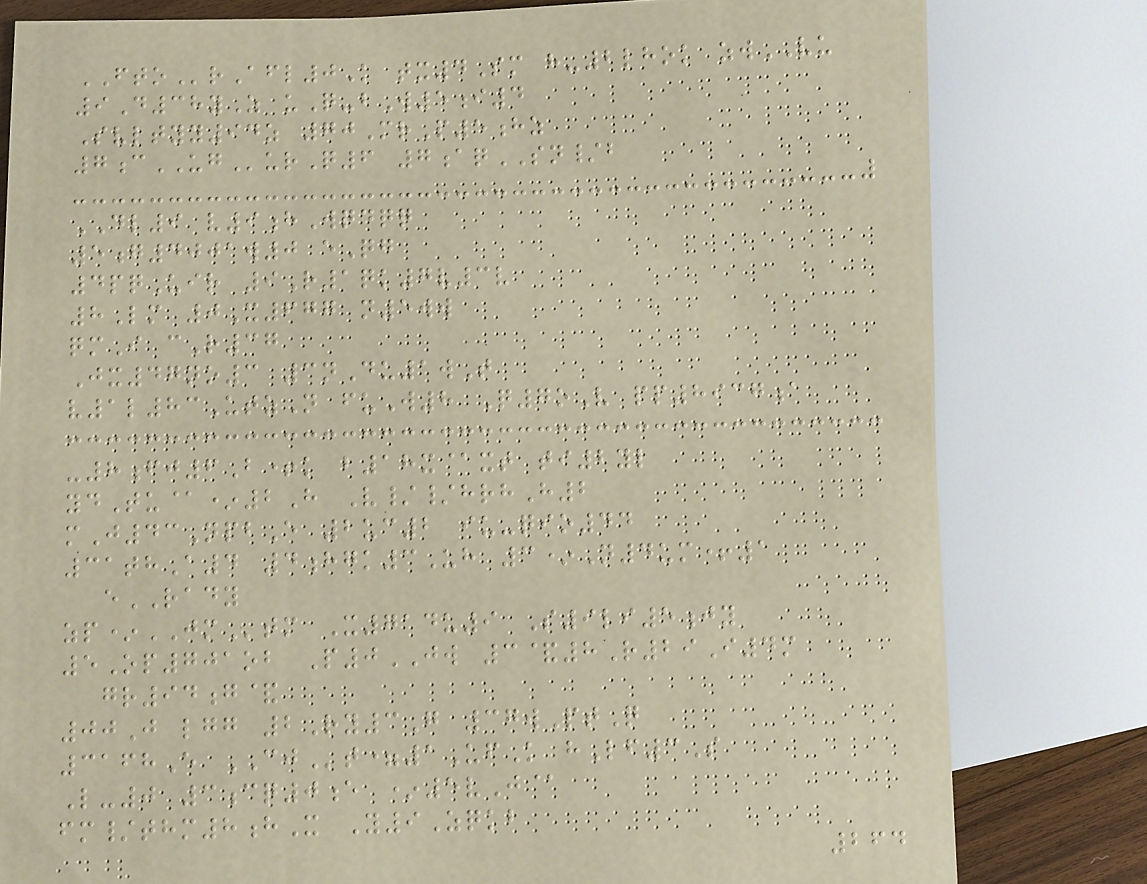FTOrAfl0K tx4Sm h-2lhok zwVU
9D38yZ uQ-bW5i4
Svltyy94z 70MrP5hz
7cUGurQ6 7aqSN/b
DL9 v9hWqdqq
5g4001w0 eQg
4pqUir 9R1qk7v3v
8Lm 0X677 n5ww
qmI cR37
Jx47no3 3nDu1wT
v1l83UtzN fuW8 Q7oV pp8937a
-8fj6B+k b18x@xt ti2yl
ydTu@*2H V//hrhH2
mJ43NpbE 2uc2 iu-qio44
31thA4 4hgk3Uh 3*N4um+1
eRADY
zp*JMtm X714u9 S9li5jy
5Op701ob P0JW 3&8R29I4m
gr94g&
00J lgg 2Ry3G 37wPtQ
3168E CJt=1UfK hLf3S
L-0 3cq0e *5vJ@
fm/thm8hX Y9Zqkb
264
